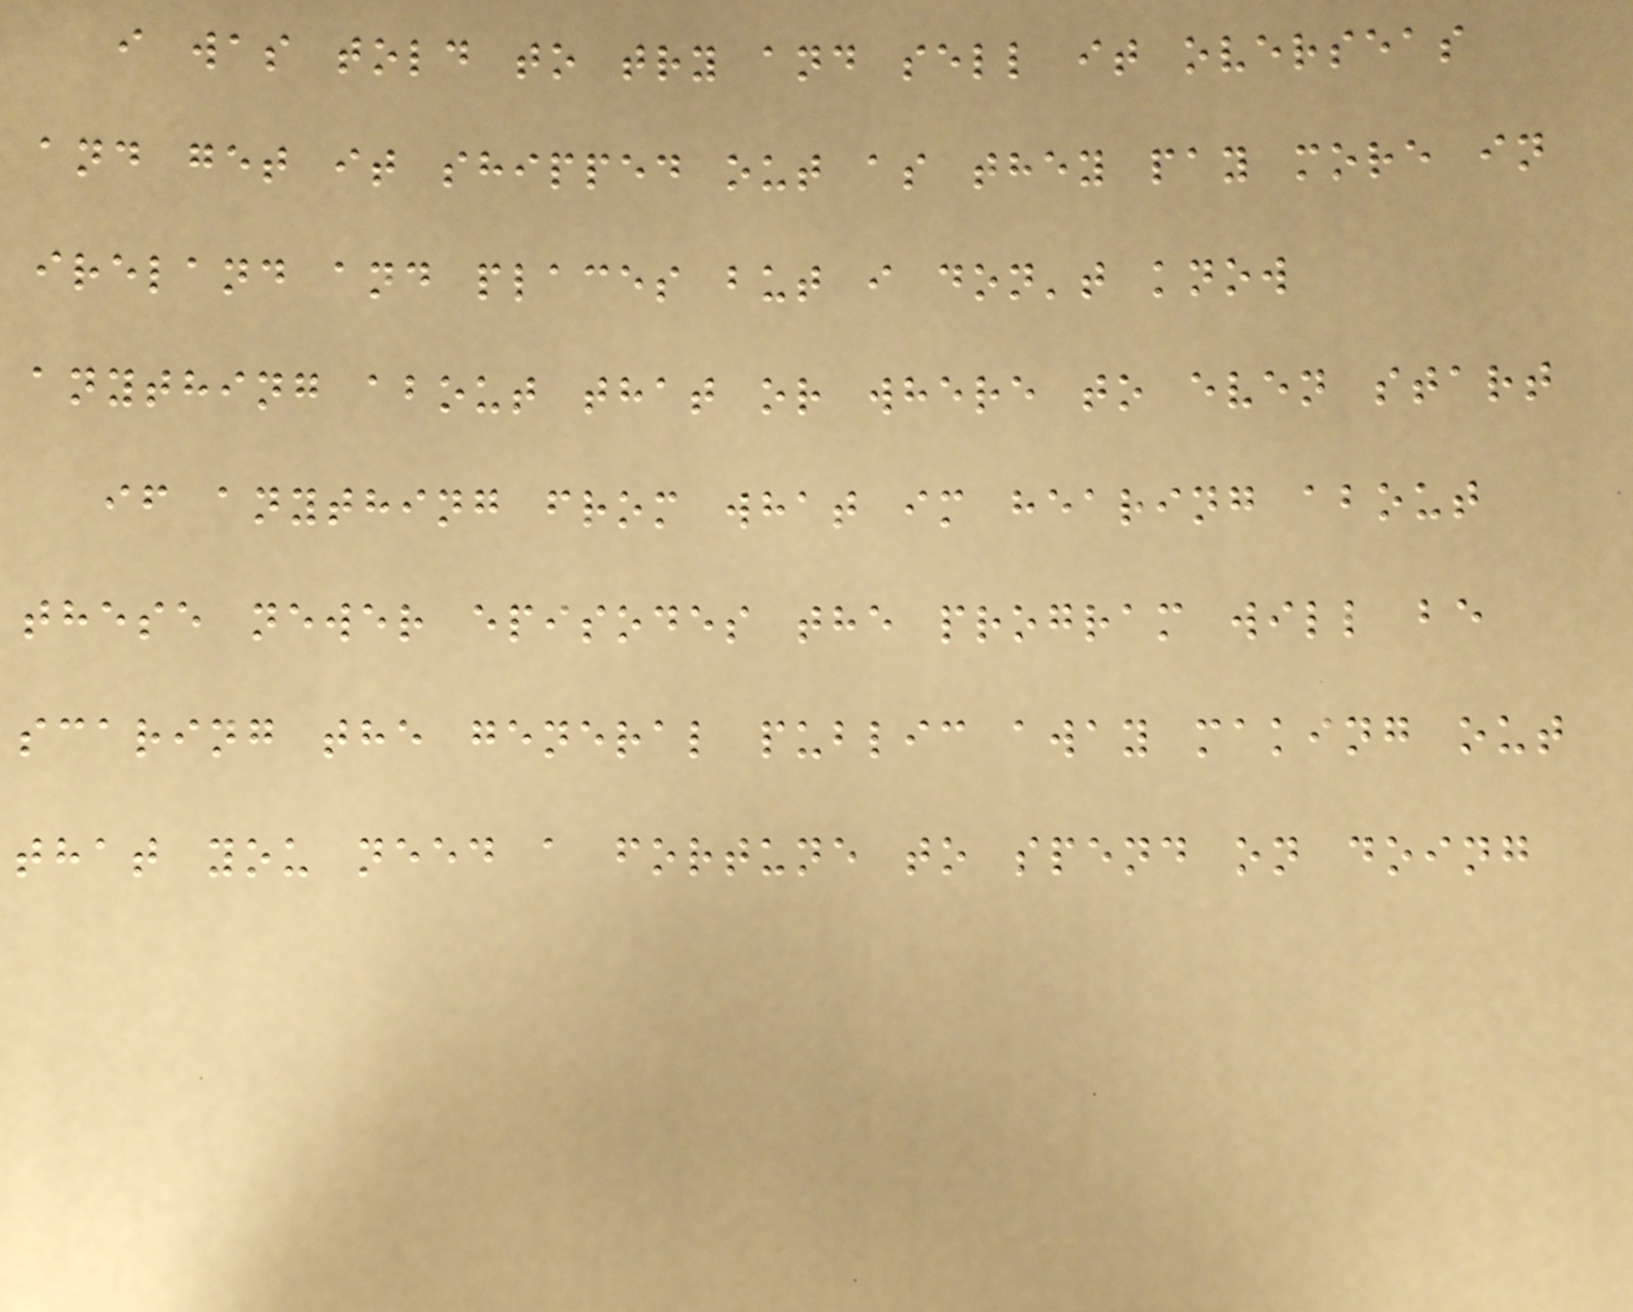i was told to try and sell it overseas
and get it shipped out as they pay more in
ireland and places but i don't know
anything about that or where to even start
if anything from what im hearing about
these newer episodes the program will be
scaring the general public away making out
that you need a fortune to spend on doing
